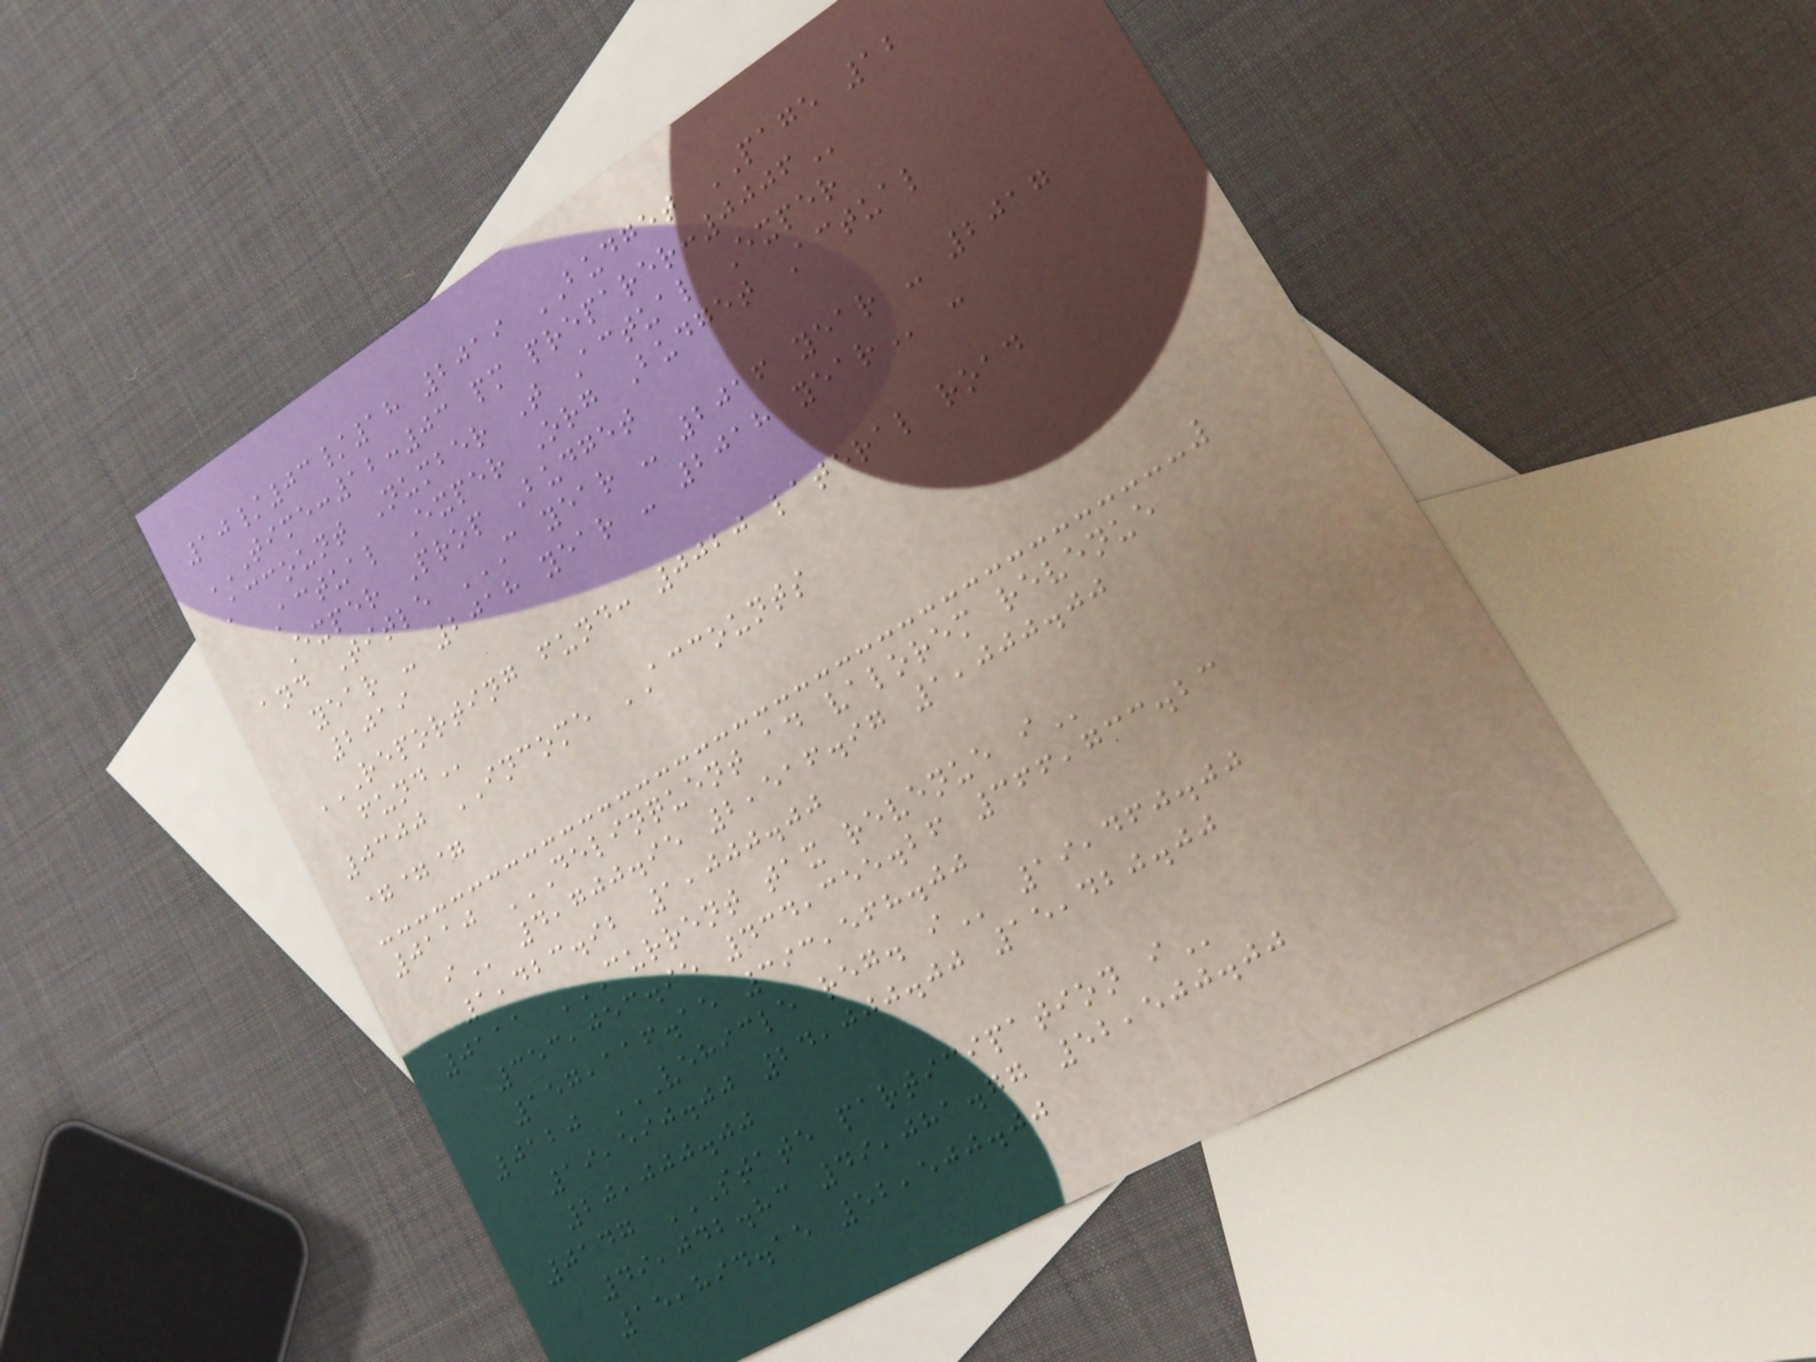10/03/18 2019 BUDGET PAGE 12
TIME:12:03 PM PREPARER:0006
Account Number T Actual Exper
Actual Exper Org Budget Actual
Exper Prop Budget
and Title C YEAR - 2016 YEAR - 2017
YEAR - 2018 YEAR - 2018 YEAR -
2019
REPORTING FUND: 0020 LATERAL ROAD
FUND
0300 INCOME ACCOUNTS
===
0110 DELINQUENT AD VALOREM REVENUE
I 4,700.95 2,516.97 1,000.00
1,423.92 1,000.00
0111 CURRENT TAX REVENUE I
353,053.95 434,355.26 366,733.23
157,116.15 393,568.00
0120 VEHICLE REG. I 19,460.00
19,590.00 24,000.00 15,420.00
20,000.00
0147 STATE PARTICIPATION I
49,042.83 49,081.77 52,500.00
15,894.15 52,500.00
